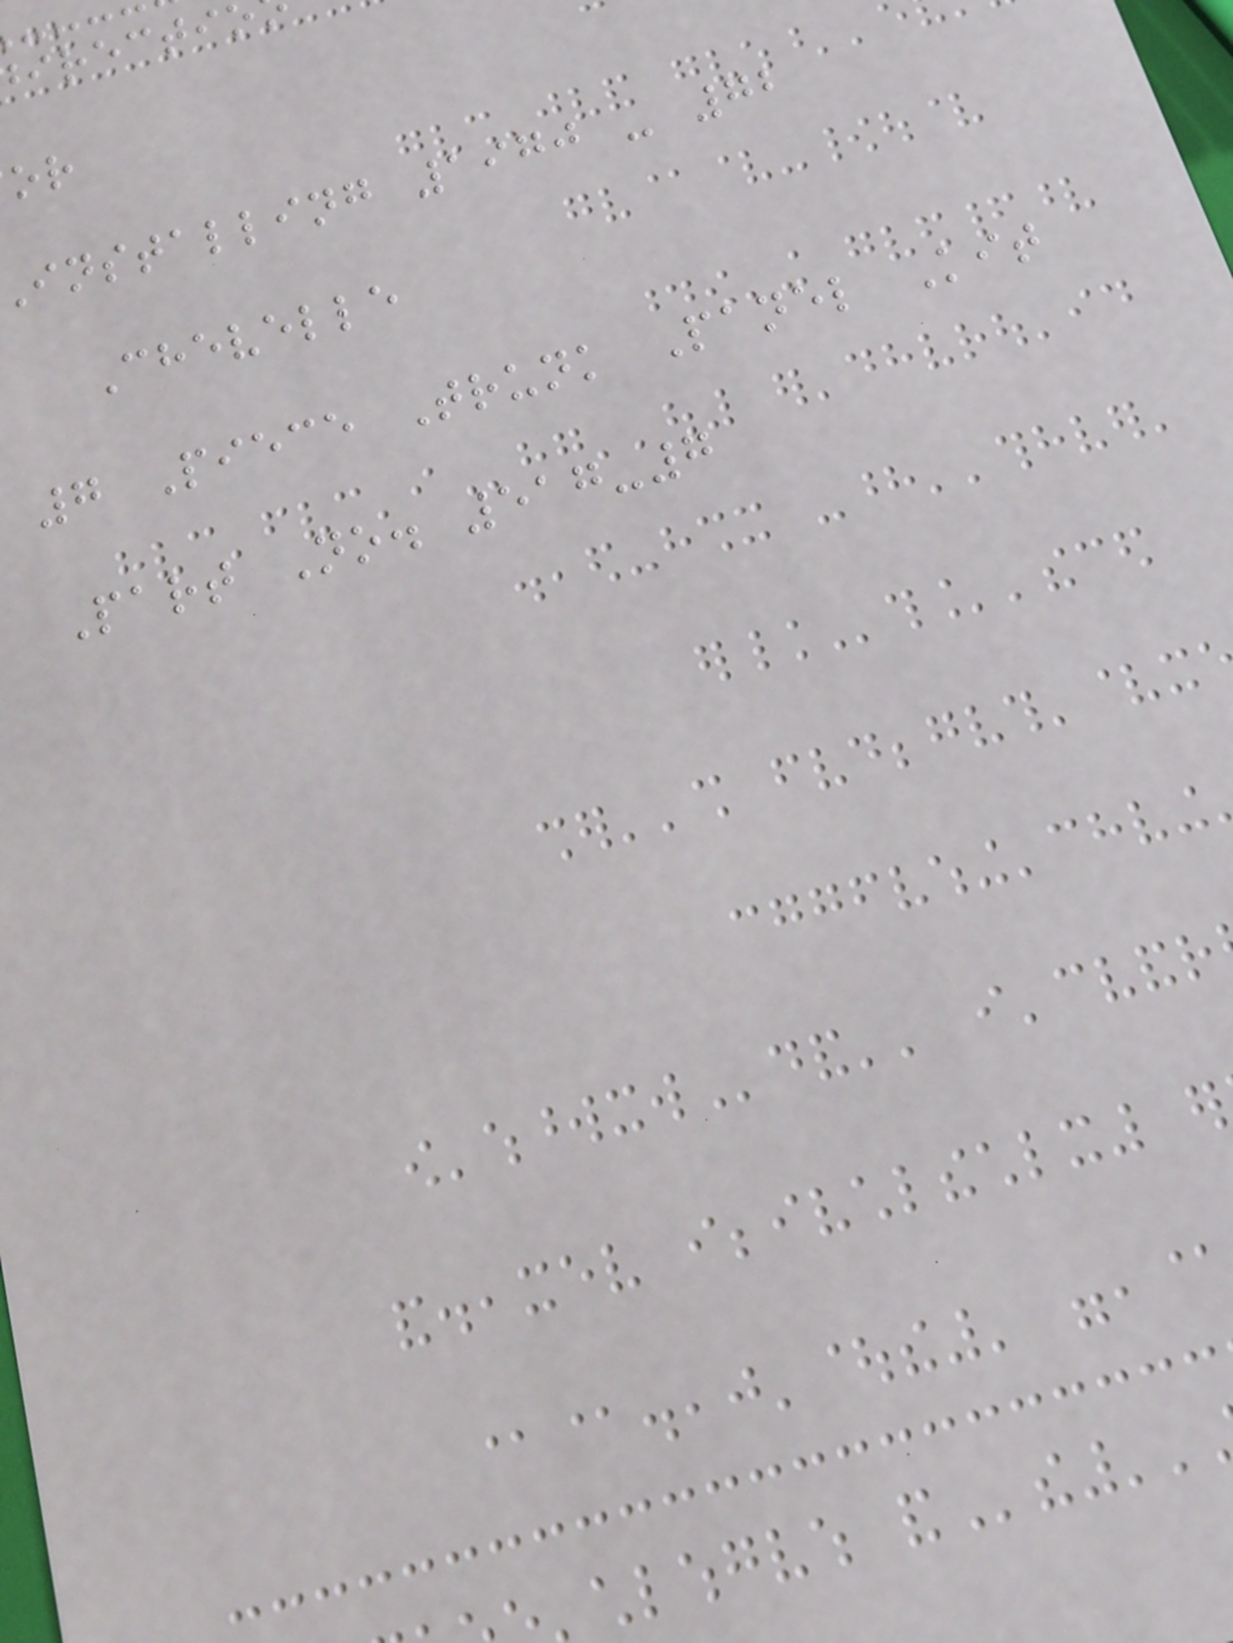installing 1970 - 72
Chevelle
7 Piece Trunk Panel Kit
Part No. 517-7
